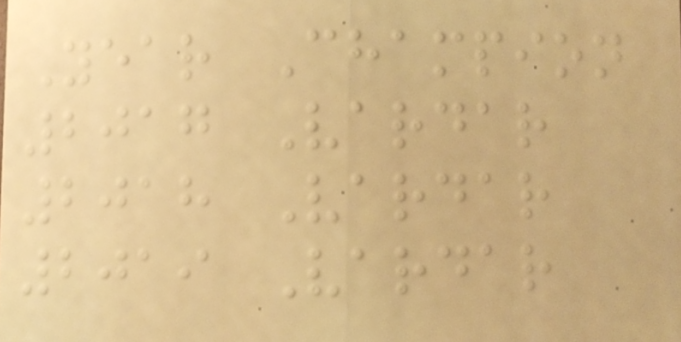Year Champion
2017 Vardar
2018 Vardar
2019 Vardar
